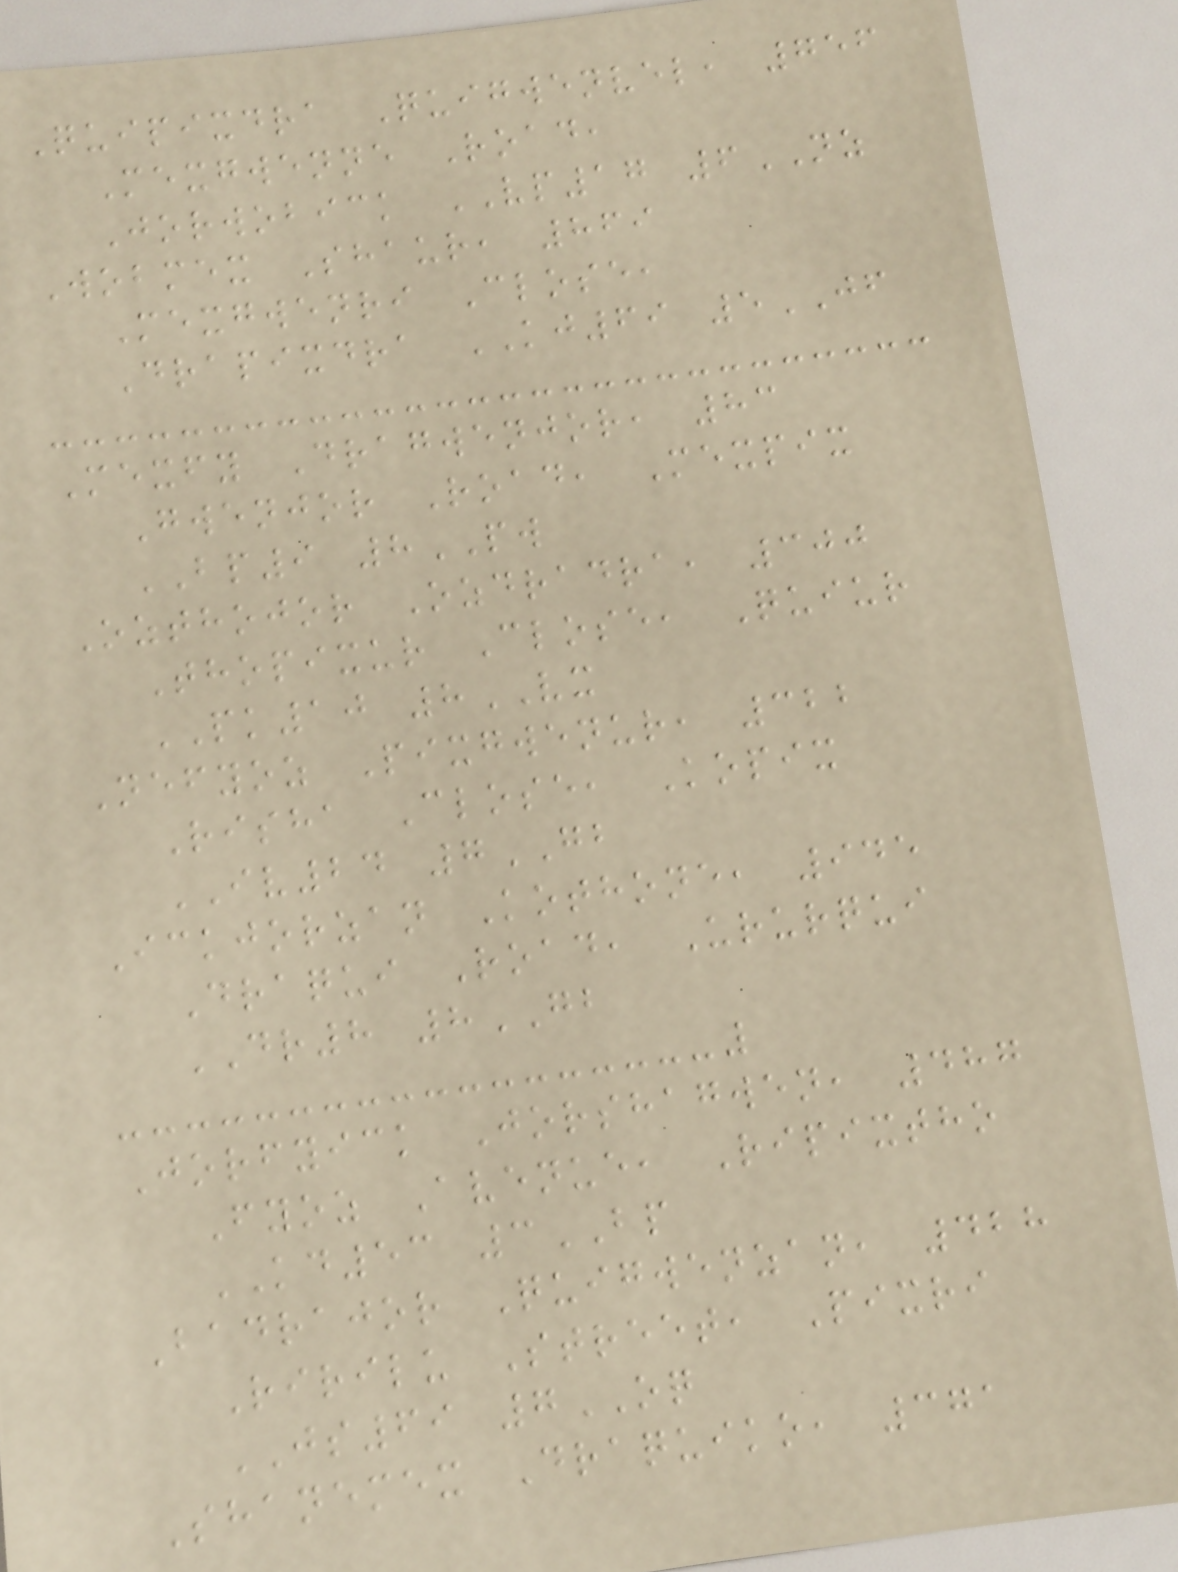Quipixdra Quigwenvel, 756
Mexgwenne Road,
Jorwobick VP17 6NZ
Wobmex Shaur, 869
Mexgwenri Close,
Drapixdra KJ69 5JF
Mexfy Dragwenjor, 83
Gwenjor Road, Mexpix
BP9 8PW
Ozthojor Ozdradra, 300
Thopixur Close, Quiur
PK10 8VX
Nefyoz Pixgwenur, 322
Risha Close, Kopix
IV24 7GB
Ickjorzan Kothone, 945
Draqui Road, Ururqui
DR8 8GB
Jorfyick Jorshagwen, 487
Fyoz Avenue, Ripixtho
KD53 3BP
Badrajor Quigwenzan, 428
Ririlu Street, Pixri
JS69 7OQ
Shanemex Draquiko, 371
